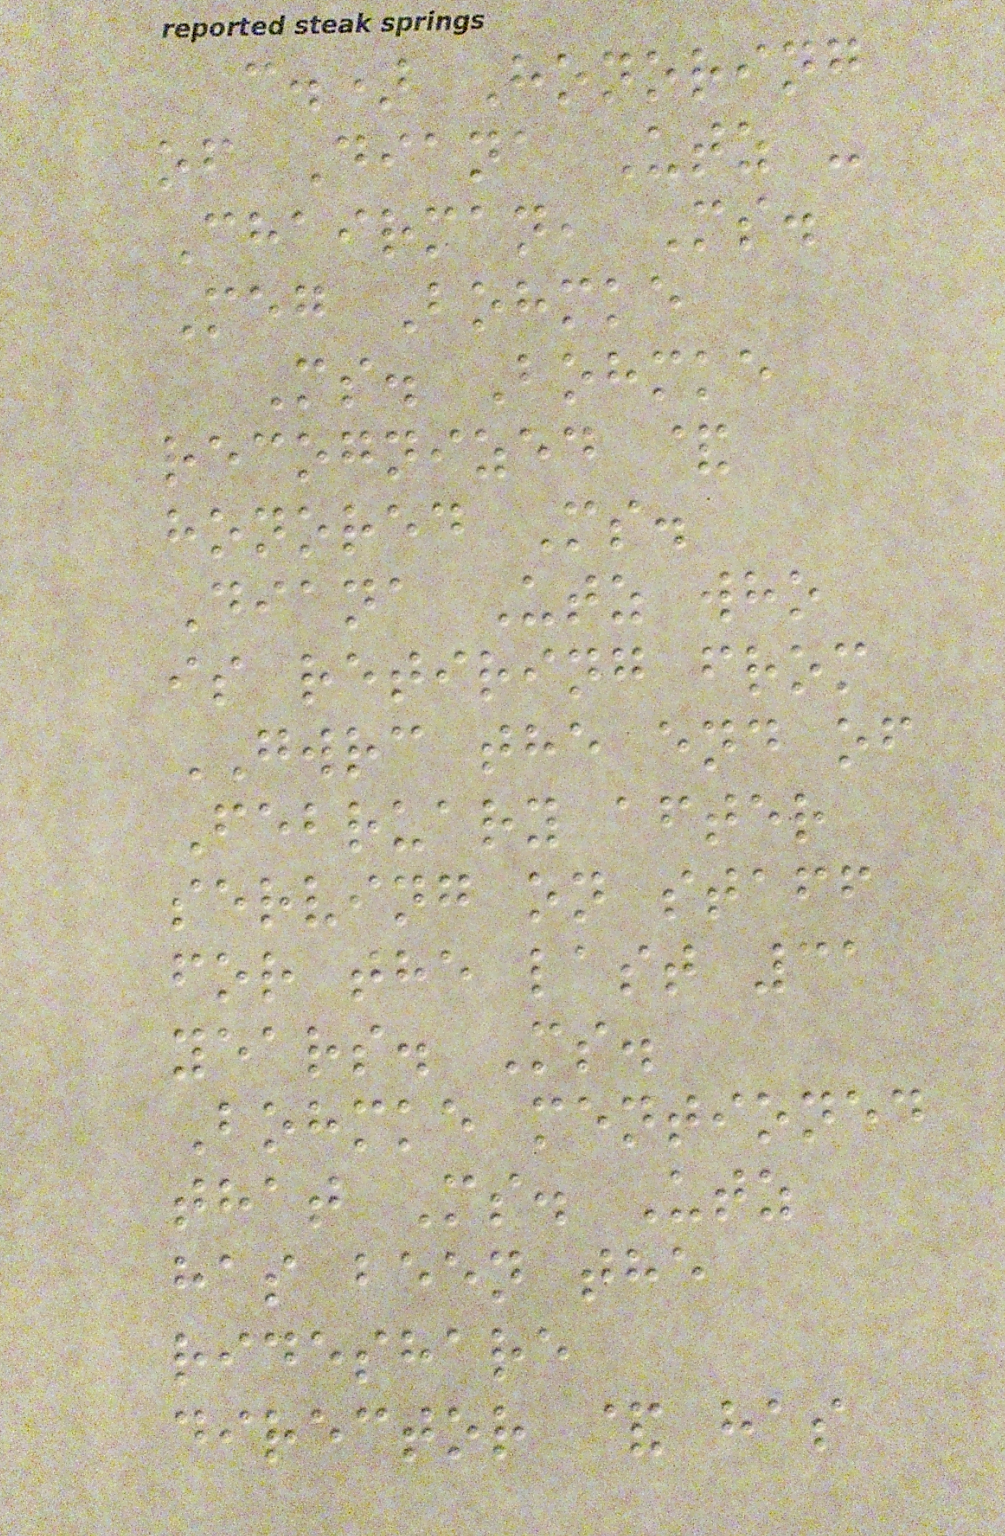c.) Honoring
of Diana Utz -
Chairman, Ms.
Meg Bohmke
Ms. Bohmke
recognized &
honored Ms.
Diana Utz who
is retiring from
GWRC the end of
February after
serving on staff
for the last 31
years. Ms.
Bohmke mentioned
that Ms. Utz
has been the
rideshare
director & has
